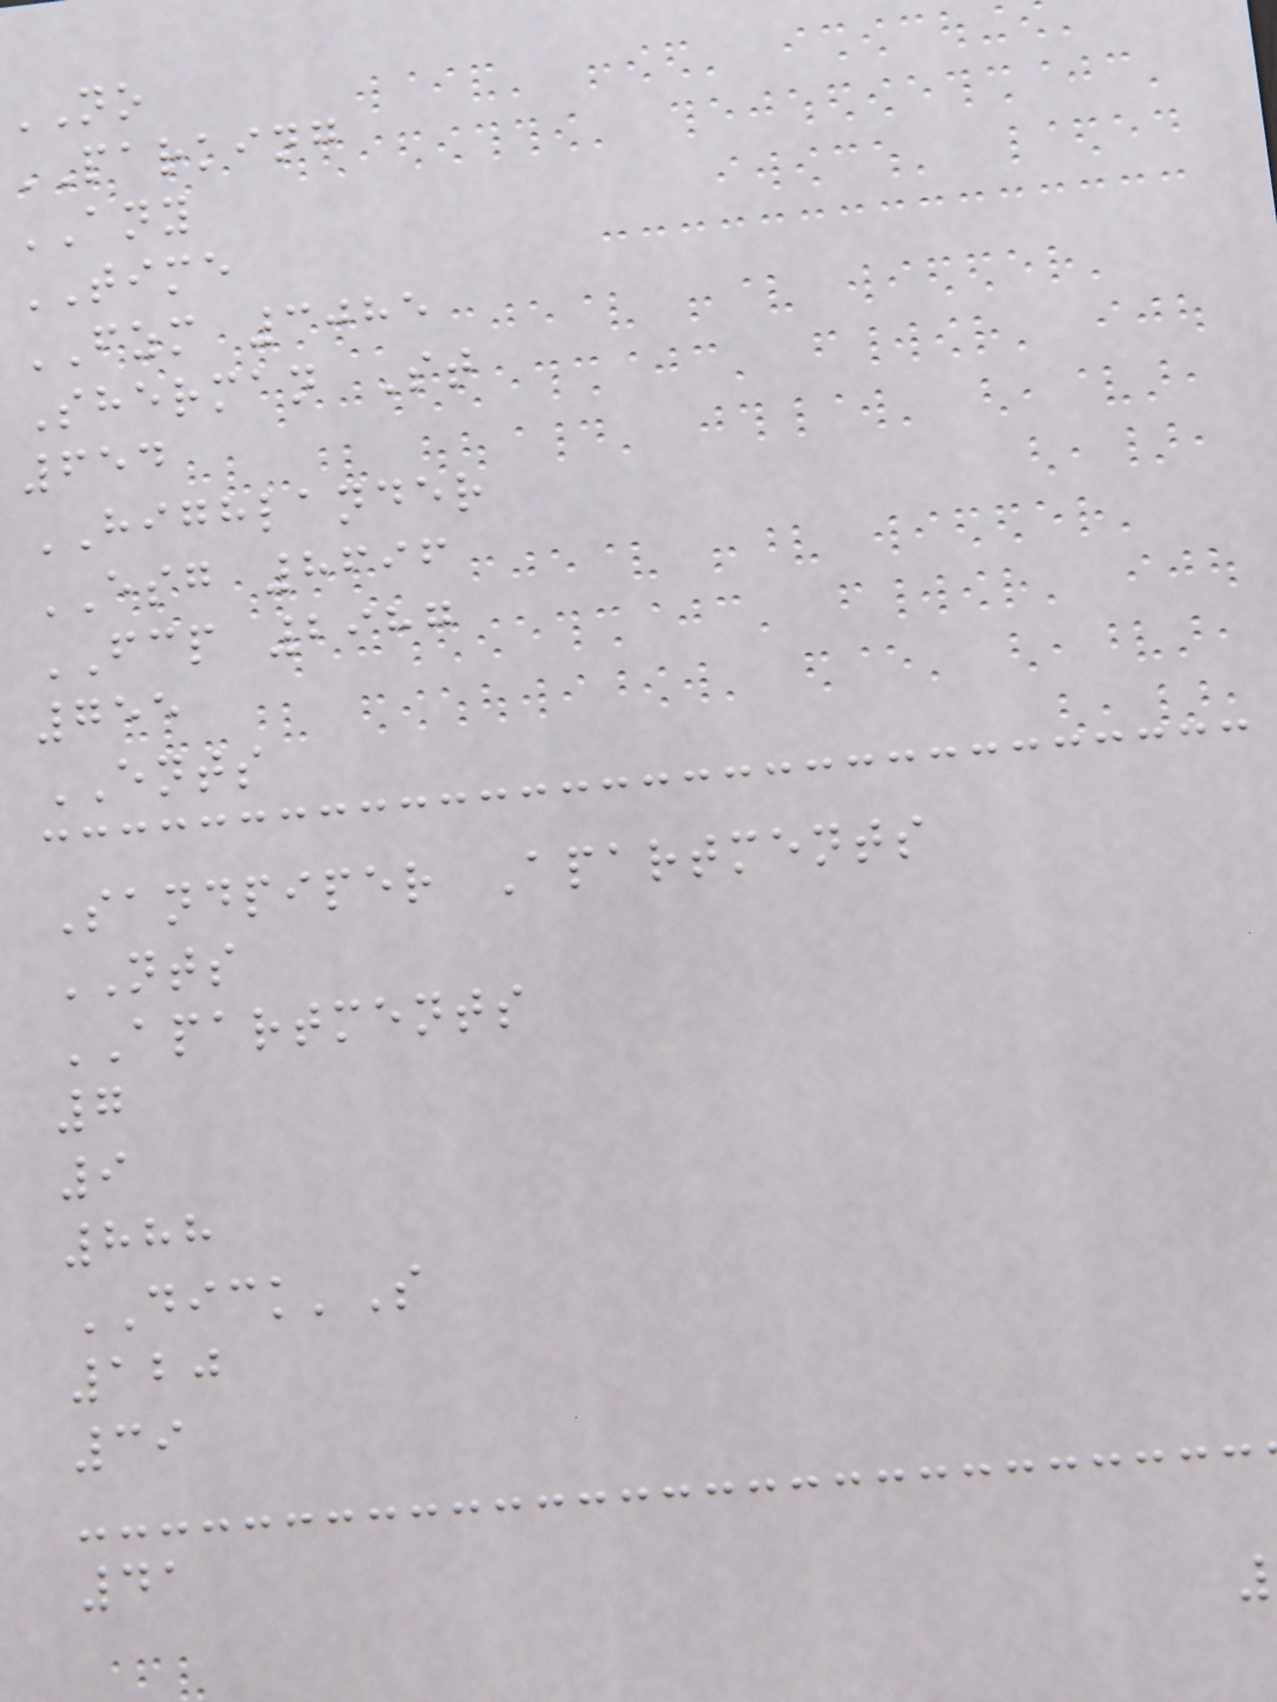NO
PARKING
ANY
TIME
FZM 3085
Sherman St
654
HIGHLANDER
ESG 8696
FCP 2987
755
ENTS
Sandpiper Apartments
NTS
APARTMENTS
7
9
888
DICK'S
120
39
41
